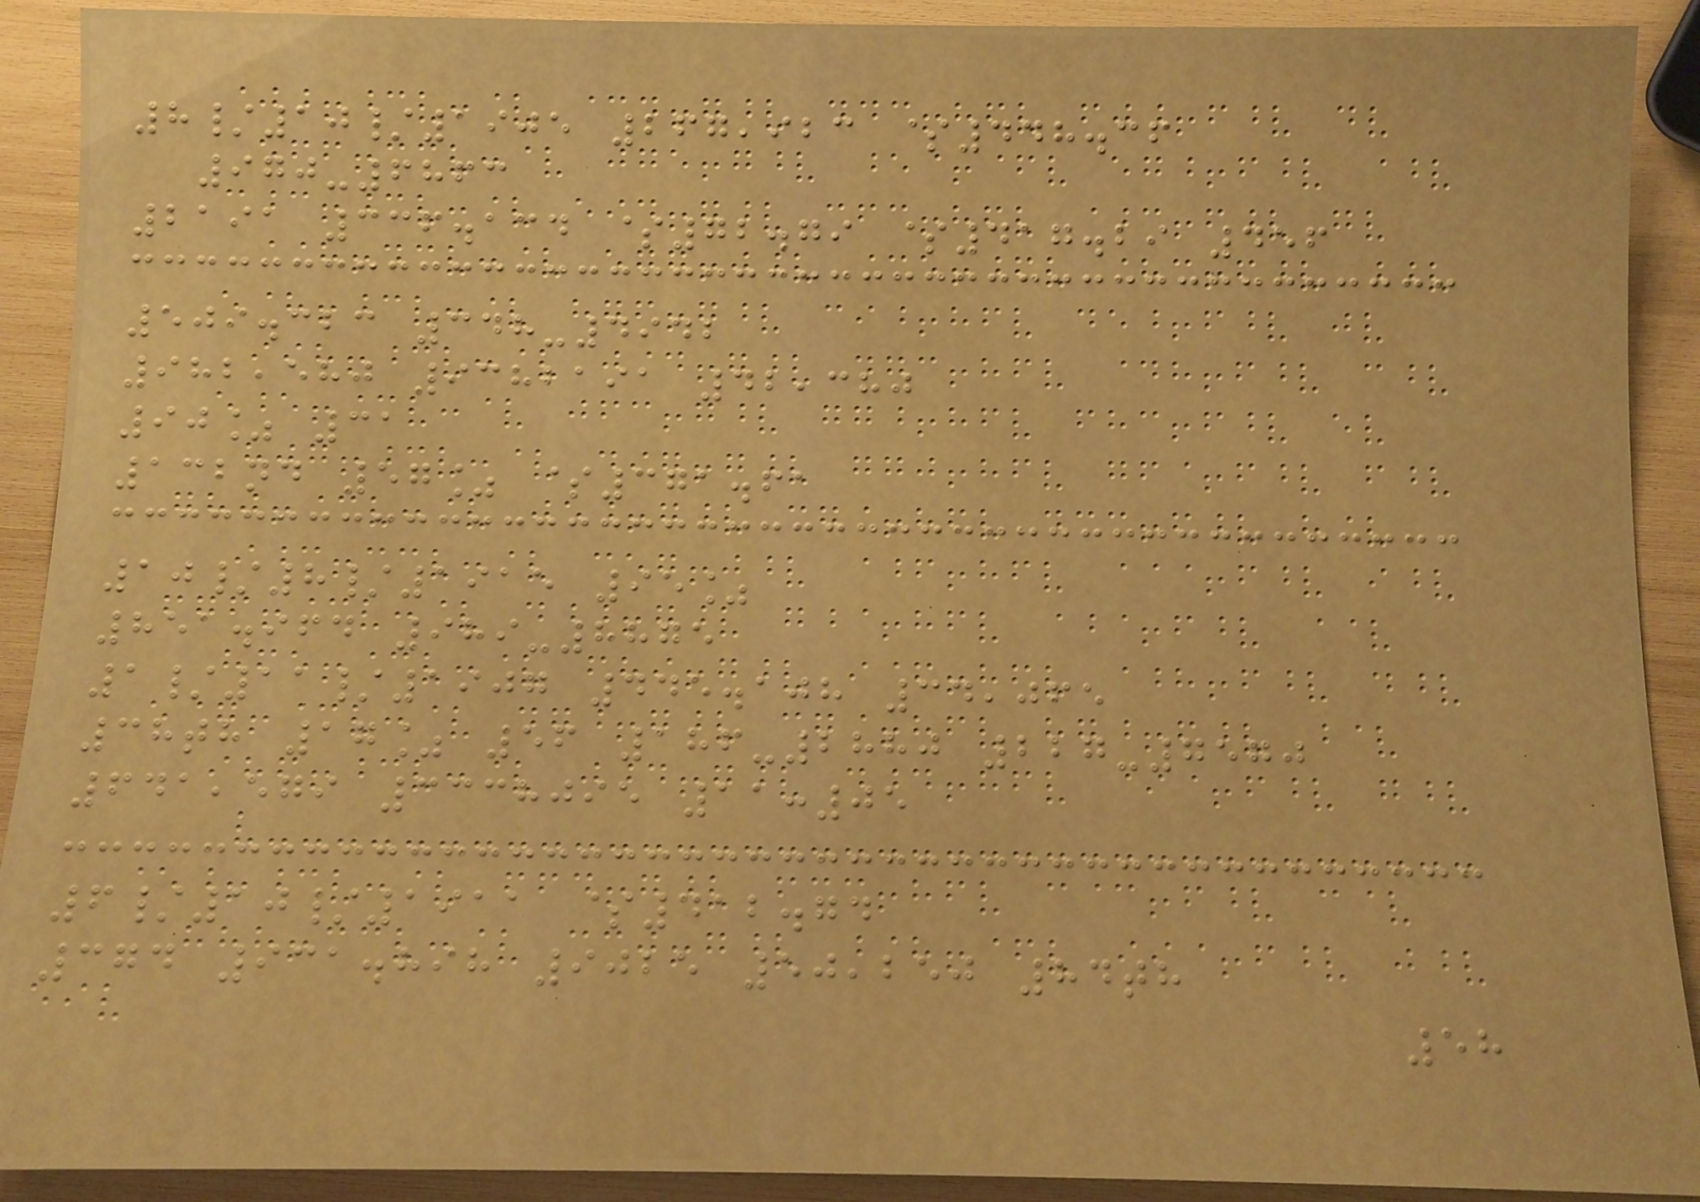8/10/1905 267,923 $448.36
970-6863
2191 336.134 $72.79 $417.29 456
509.323 348-4942
982,580 9382191 42,380
90% 31
132nd 57% $371.61
10/8/1915 95%
851.964 989-8875
1/11/1907 445.108 34,065
38th 17% 56 186-2880 227-7570
641,579 3338095 11:05
6/10/1911 $412.74
374 931.898 9025 50,250 84th
58
